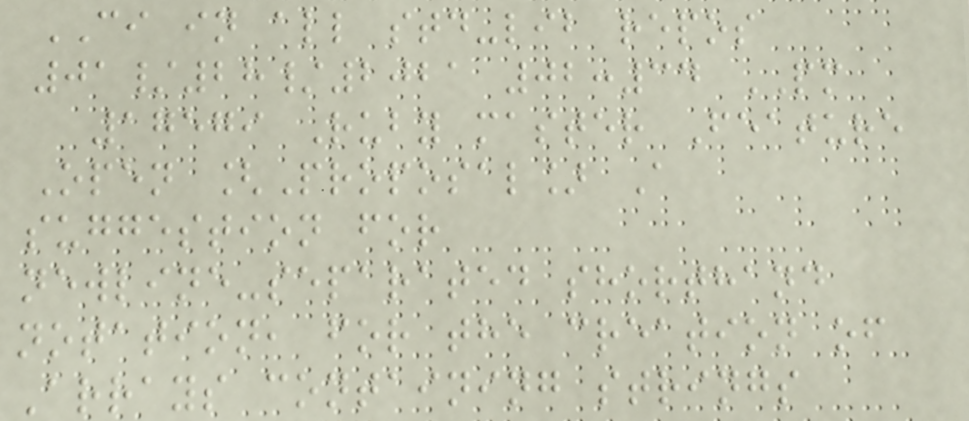CI in all std-lib repos
01/28/2021 02:34 PM
17579 Ruby master Feature
Open [Proposal] A
suggestion for
newline-separated shorthand
notation, for the creation of
Arrays containing strings
